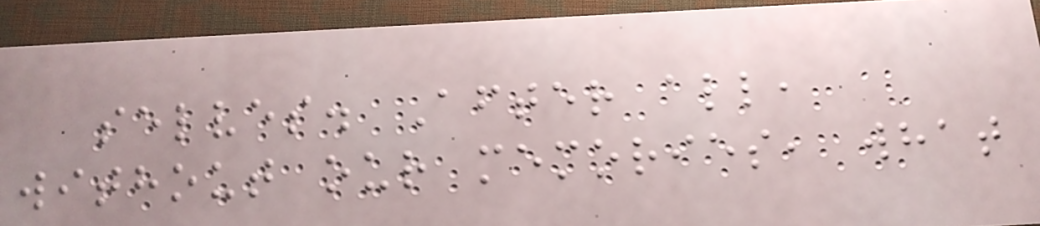selves. After all,
without our memories, what
